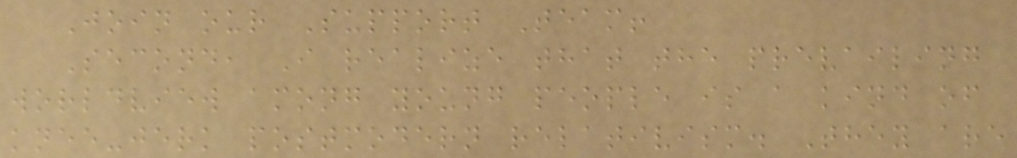Join our Support Team!
Second, I realize that the prevailing
worldview among young people is a kind of
knee-jerk postmodern relativism. They are
